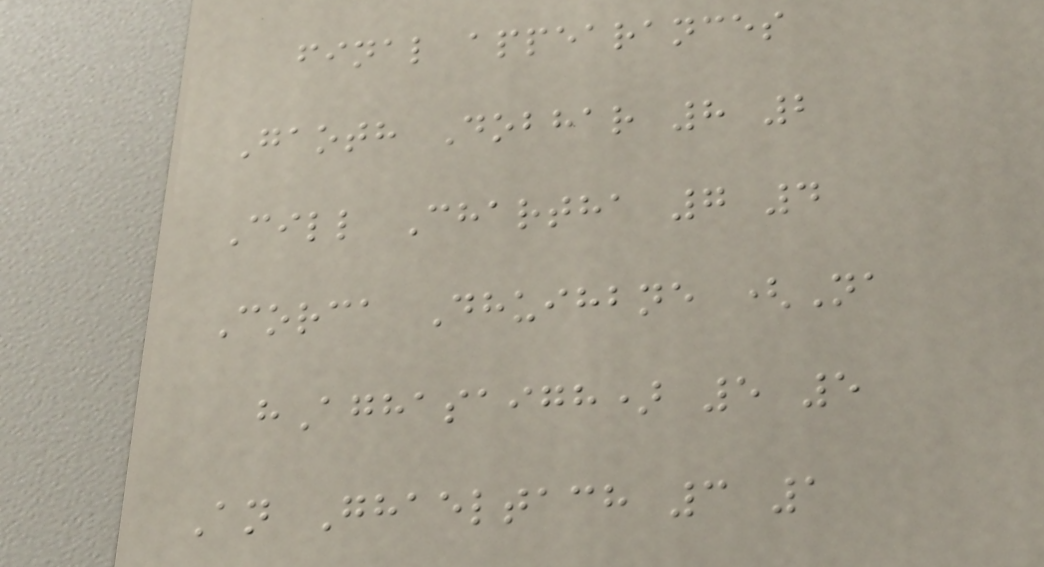final appearances
Gaoth Dobhar 8 2
Cill Chartha 7 4
Corca Dhuihbne (Na
hAghasaigh) 5 5
An Ghaeltach 3 1
